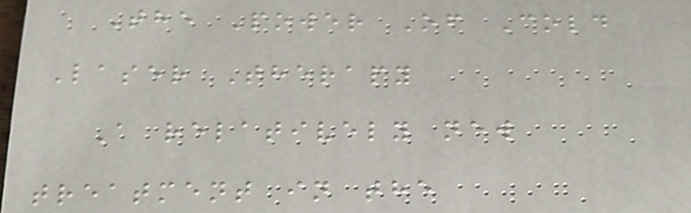The Power Of Cold
Laser Therapy
A relatively new
treatment in the
